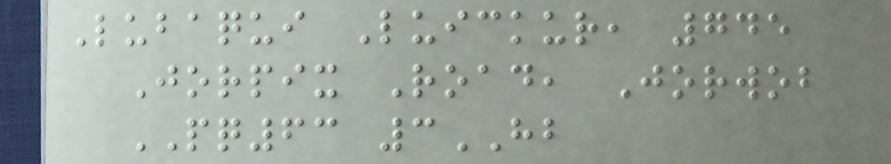Lubaqui Luickur, 745
Jorpix Road, Jorwob
PQ63 3HB
